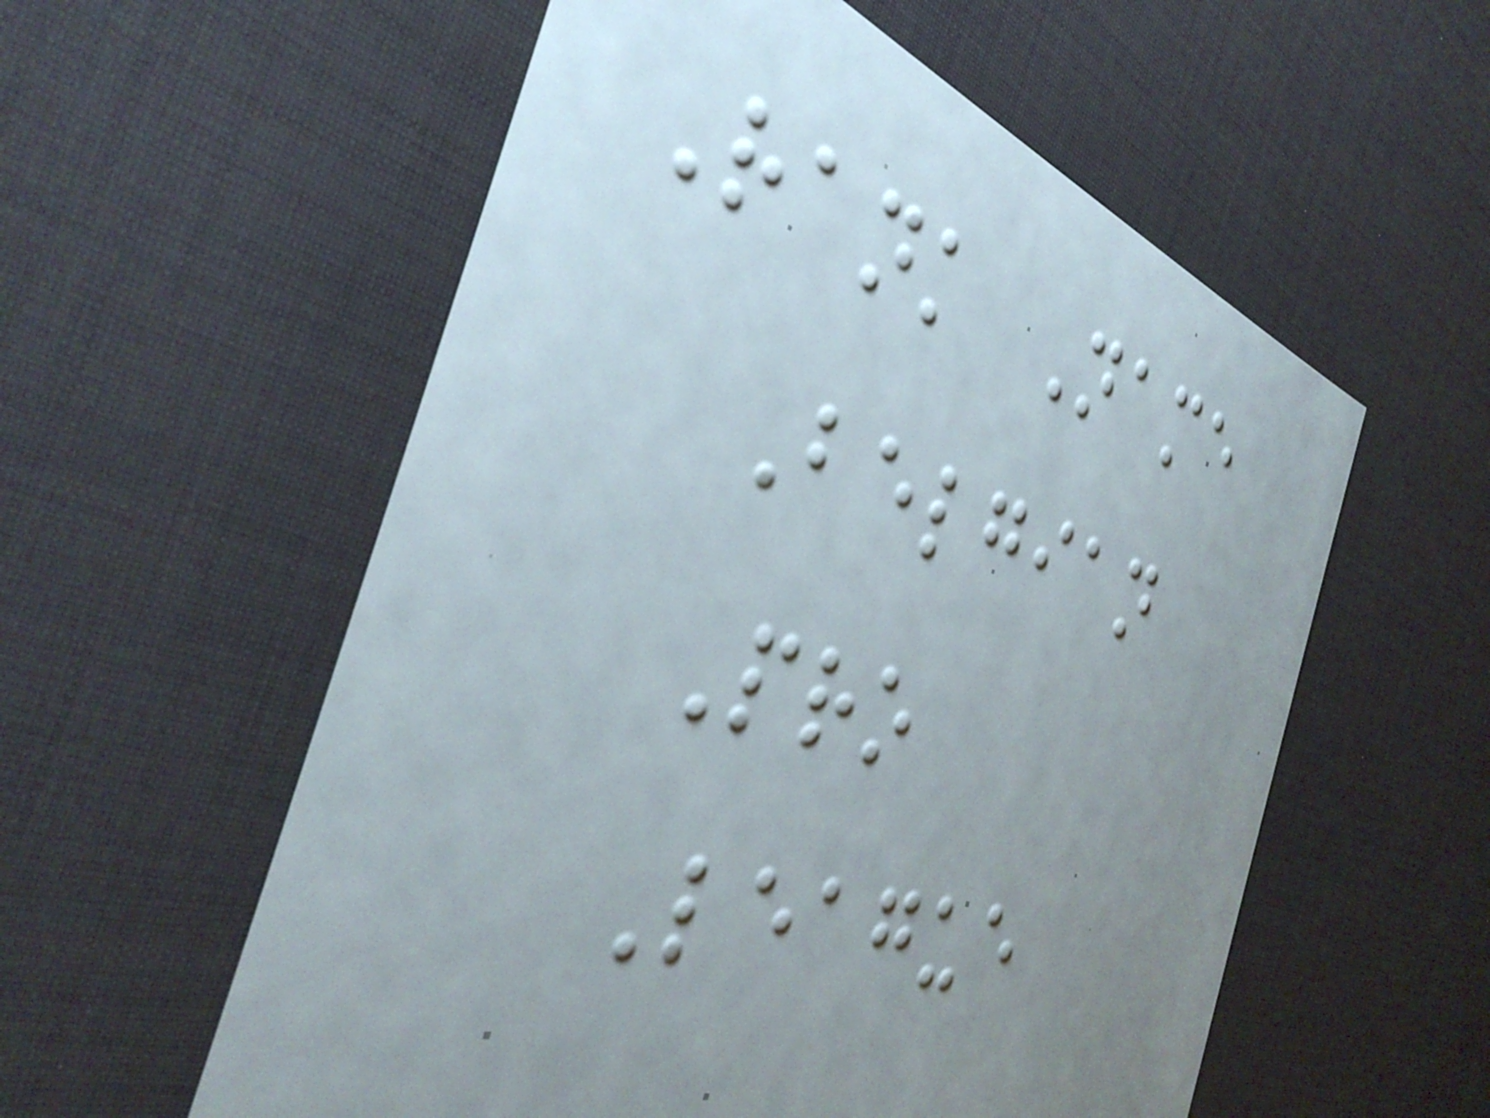Rank Name
Belgian
Pro
League
